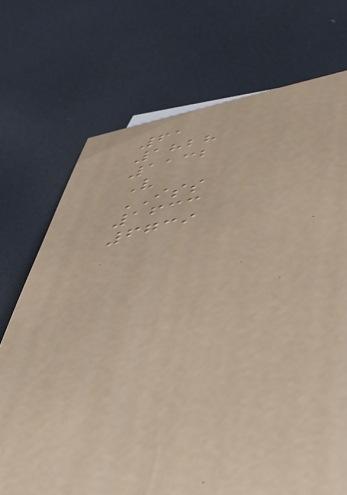61
1828
1132
V
ISS
1633
6739
